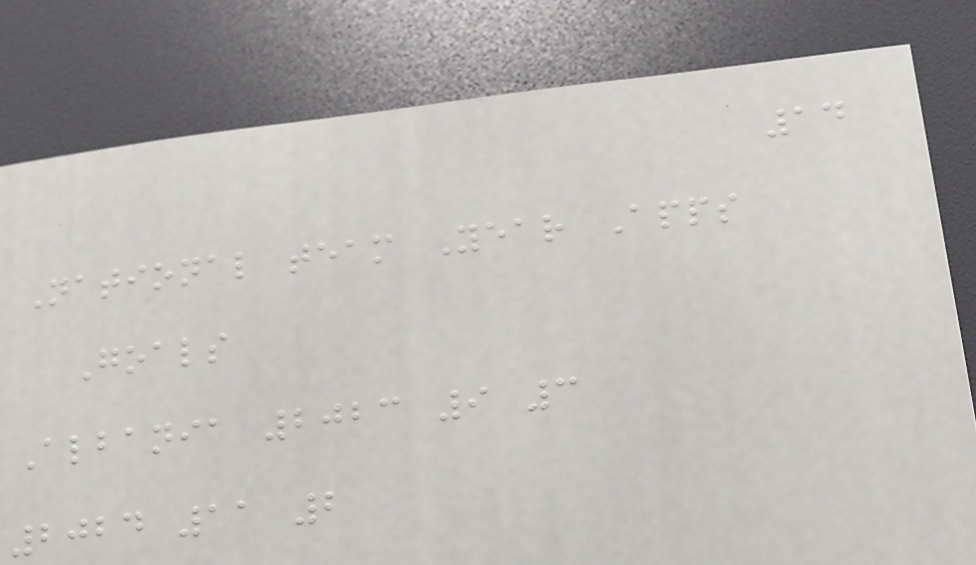14
National team Year Apps
Goals
Albania 2023 9 3
2024 11 2
